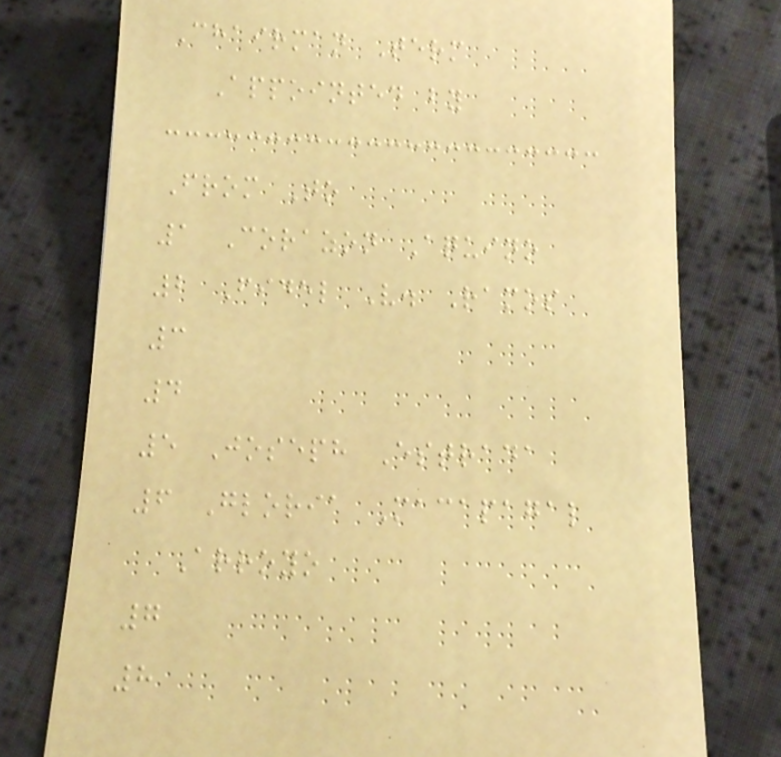Chairman Term
Appointed by
From To
1 Corazon Aquino
2 Fidel V. Ramos
3
4
5 Joseph Estrada
6 Gloria Macapagal
Arroyo
7
8
